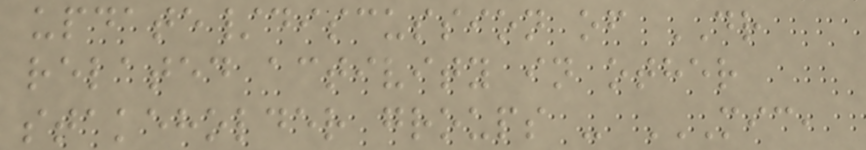update/discussion of DR
related activity in other
stakeholder groups - MIC,
